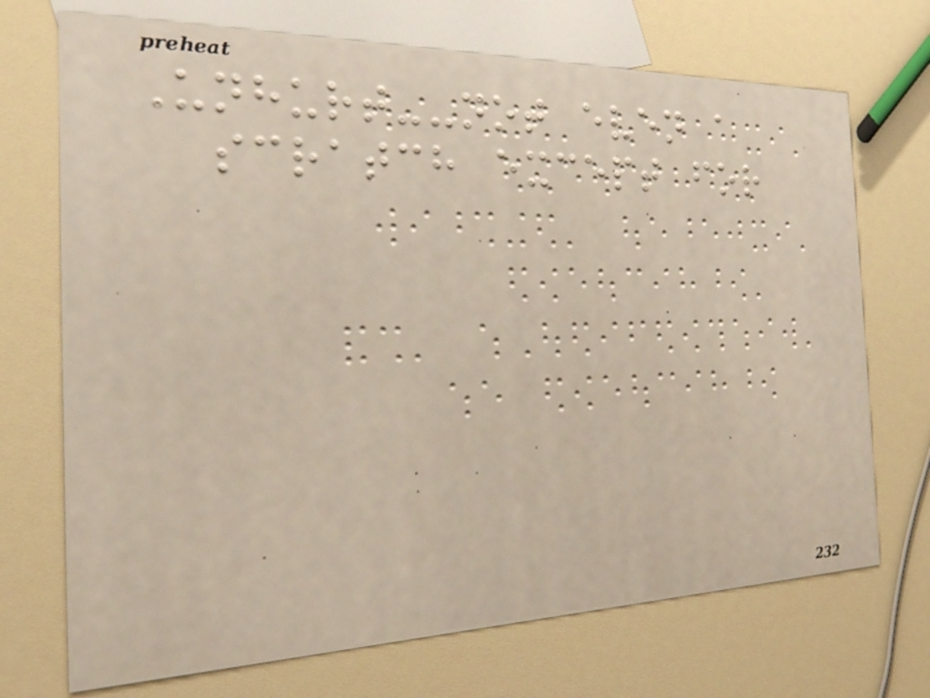Unhurt--not even a
scratch except for
